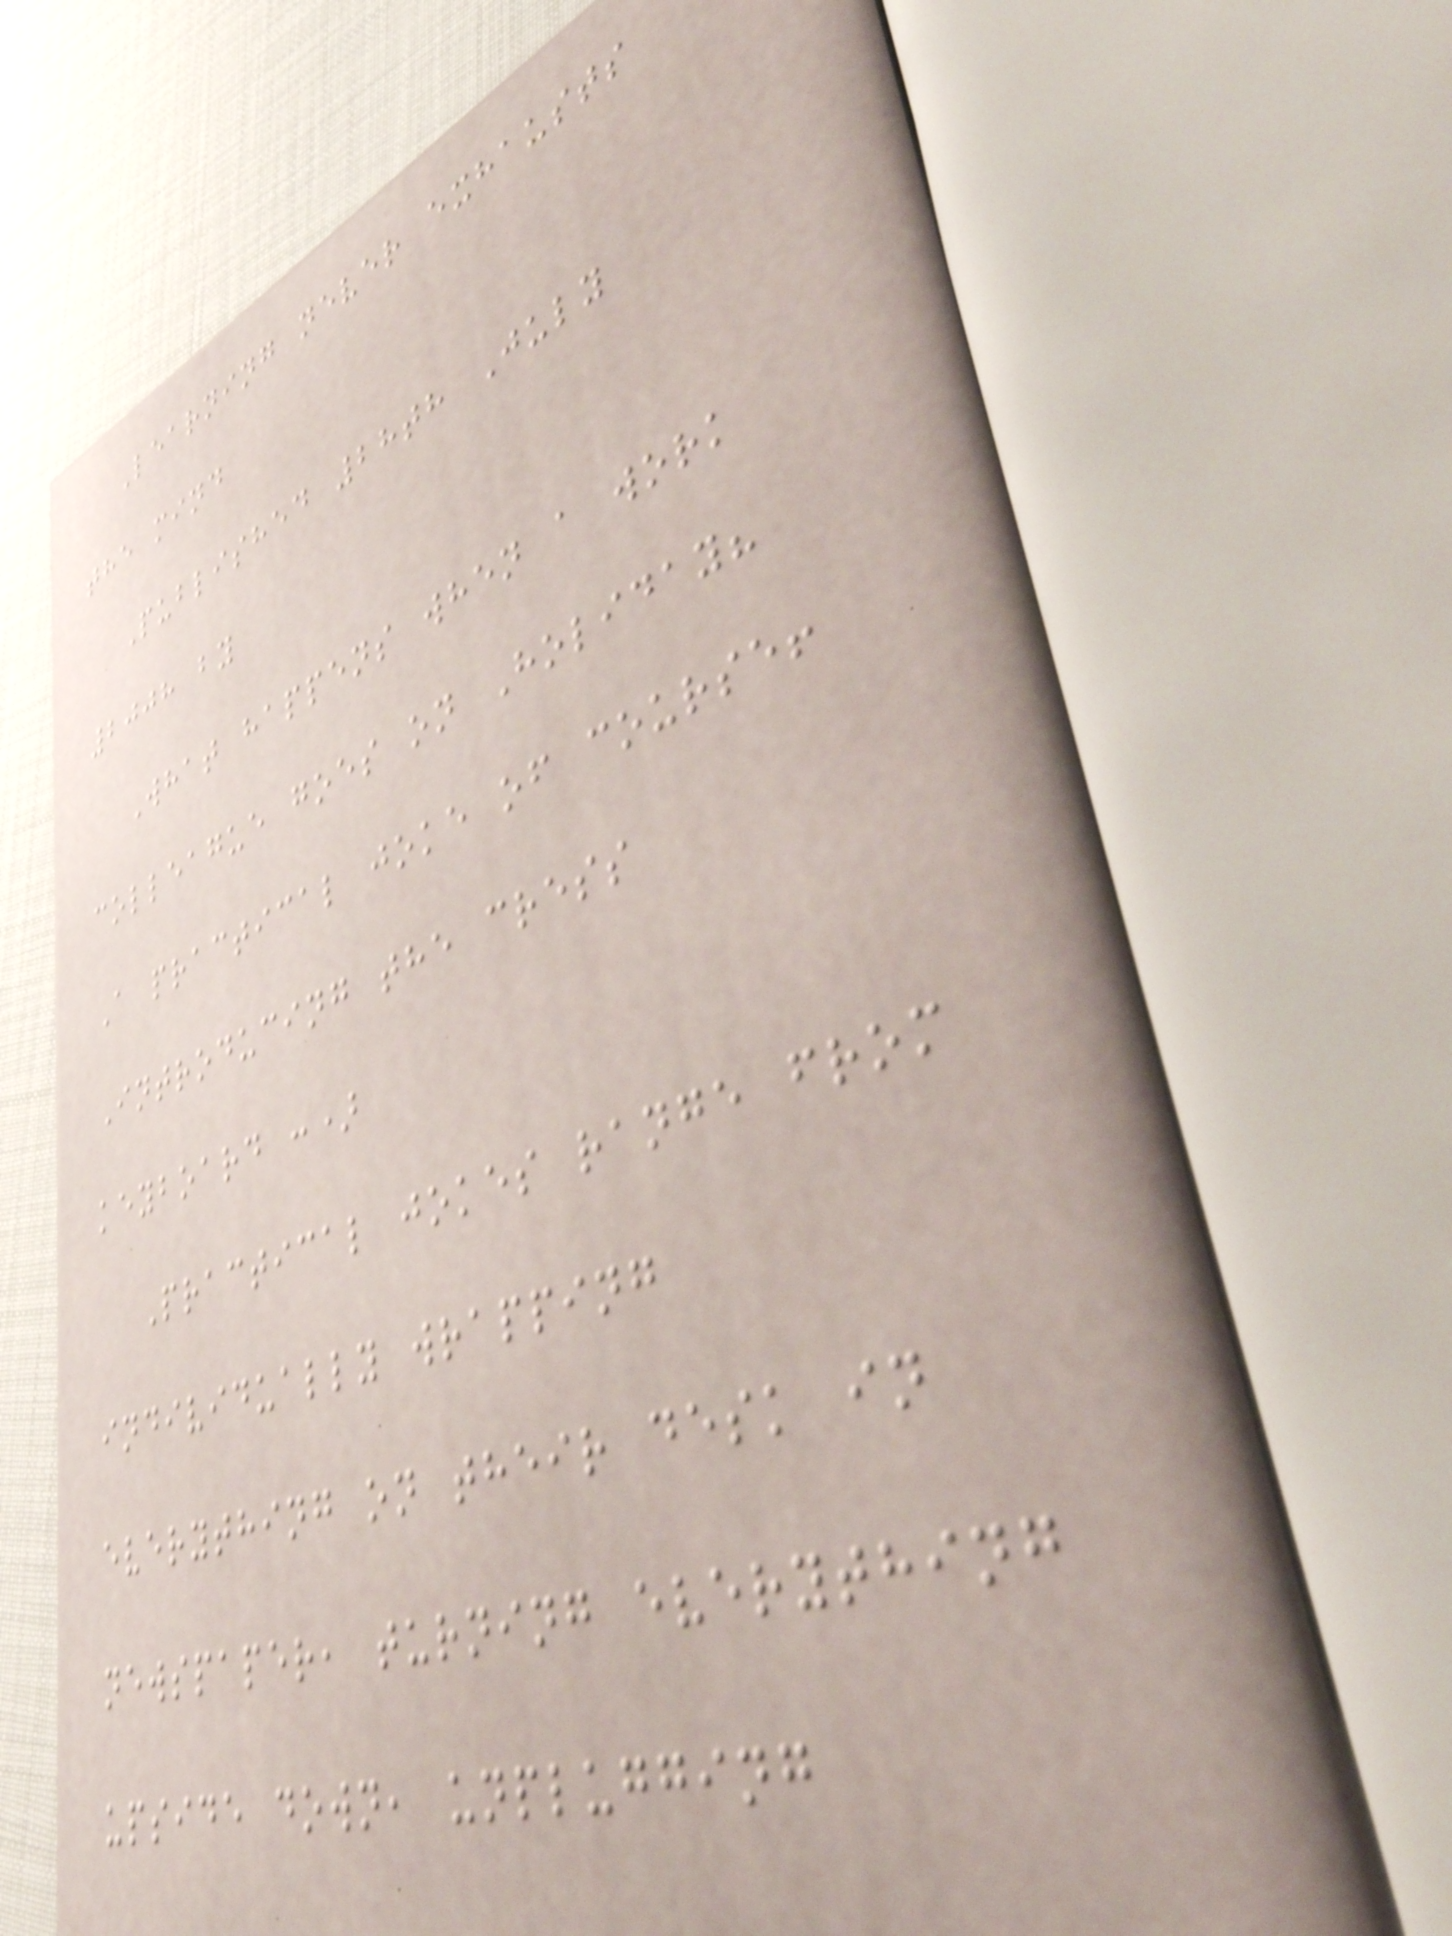Learning never exhausts
the mind
Published 28th July
2008 by
What happens when a work
colleague goes on Holiday?
A practical joke of course!
Introducing the cress
keyboard :)
Practical jokes range from
individually wrapping
everything on their desk in
newspaper, turning everything
upside down, unplugging
